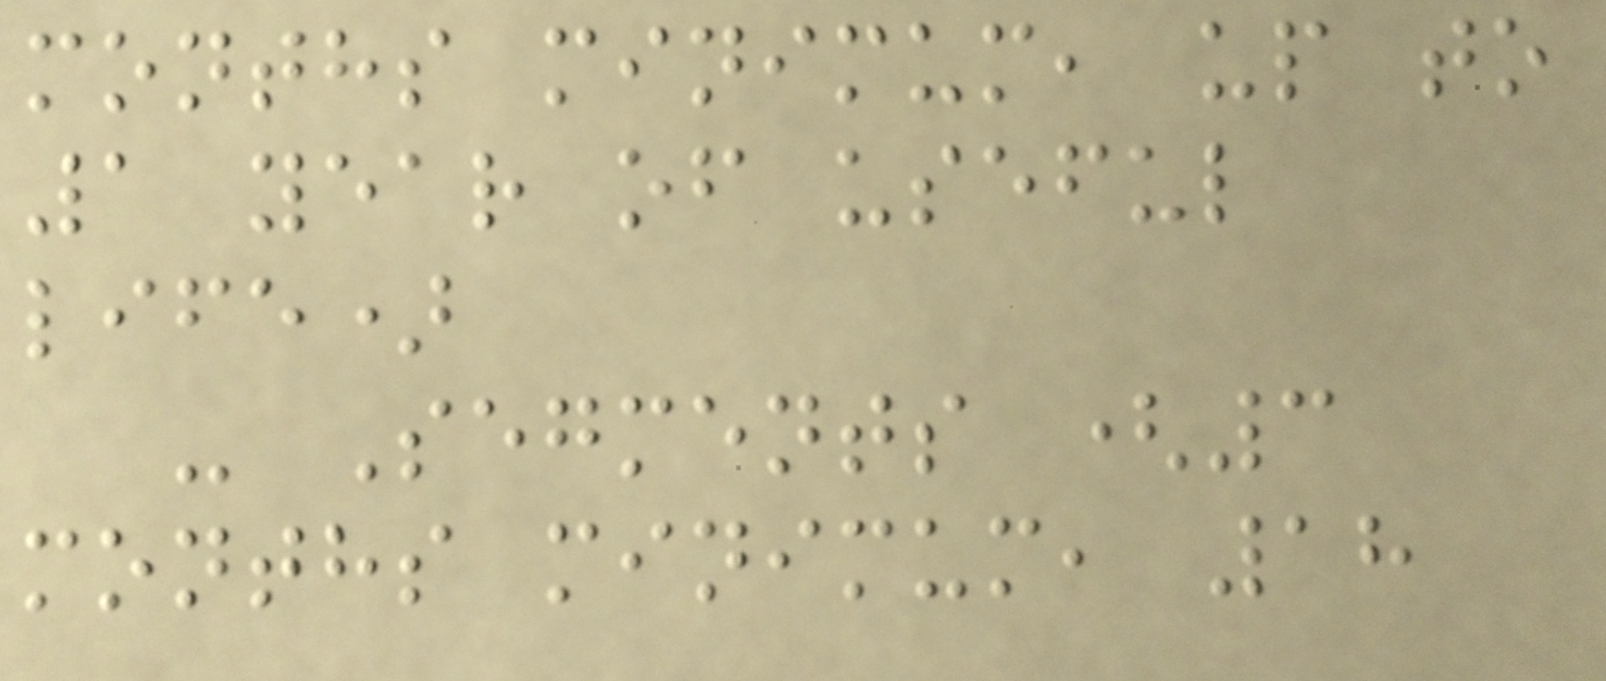months minimum, up to
1 year of useful
life)
- Segments (3
months minimum, 18
